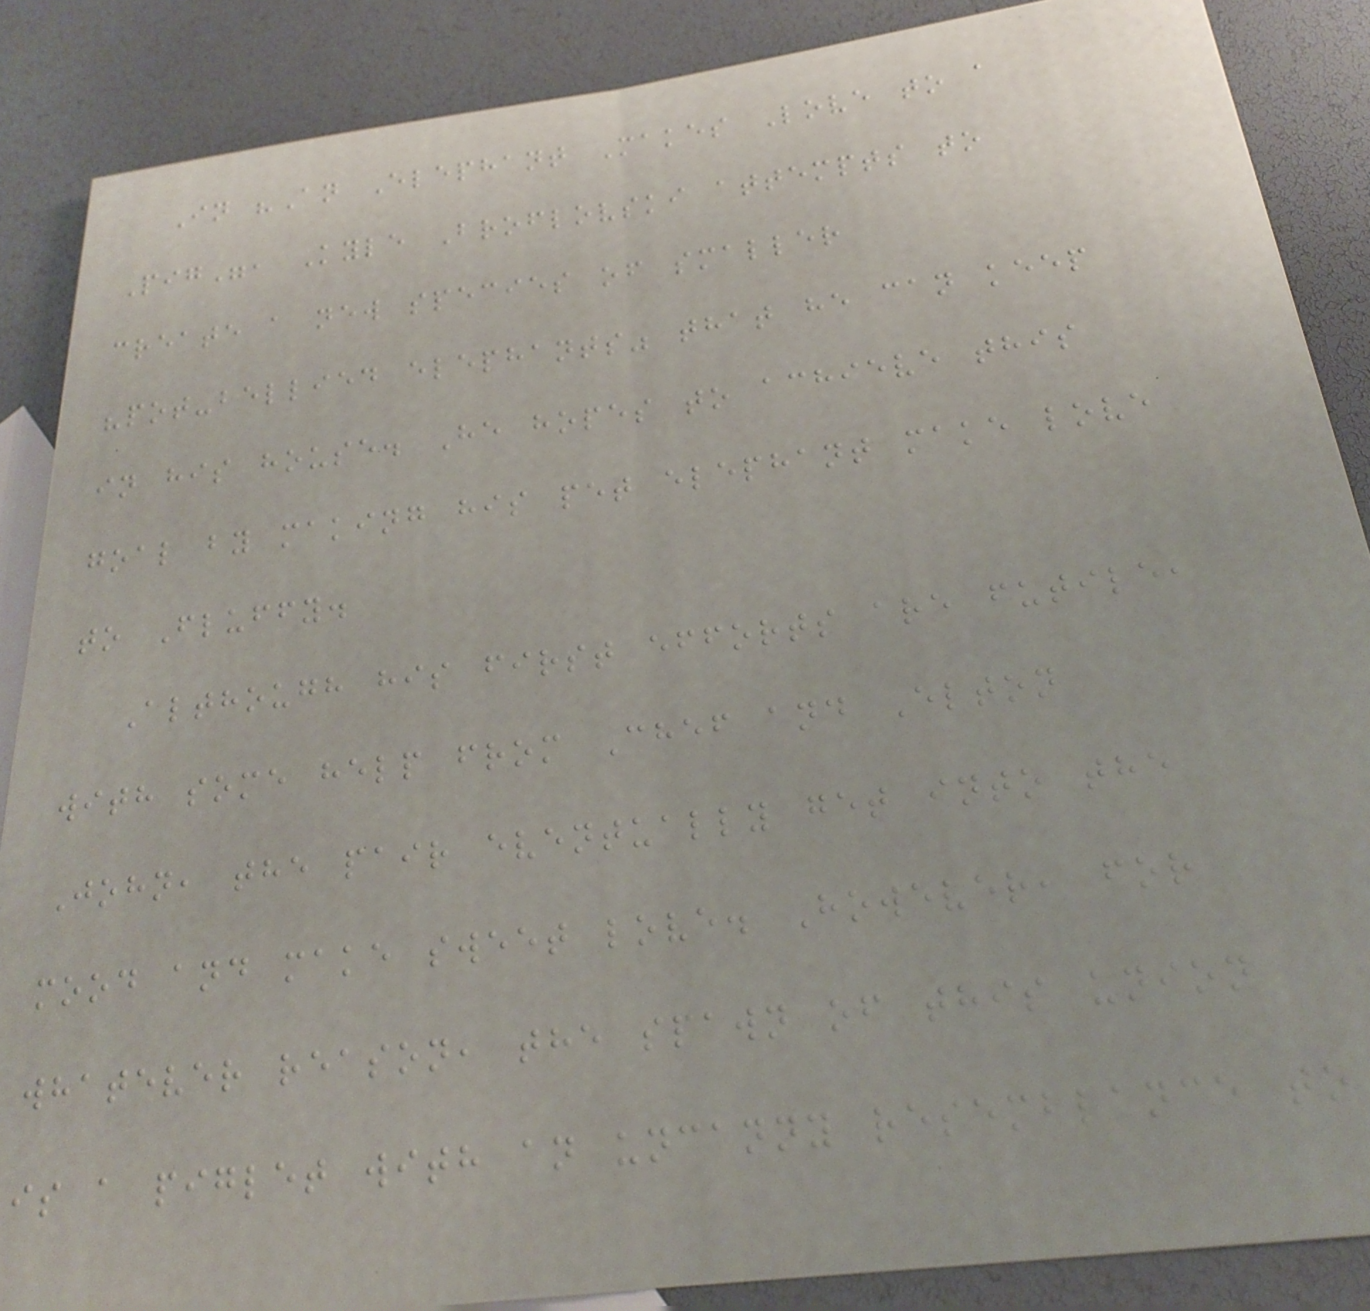In "An Elephant Makes Love to a
Pig", Kyle Broflovski attempts to
create a new species of smaller
"pot-bellied elephants" that he can keep
in his house. He hopes to achieve this
goal by making his pet elephant make love
to Fluffy.
Although his first efforts are futile,
with some help from Chef and Elton
John, the pair eventually get into the
mood and make sweet love. However, for
whatever reason, the spawn of this union
is a piglet with an uncanny resemblance to
